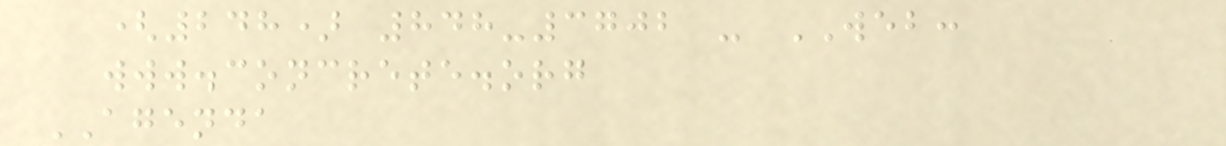(248) 848-3702 - WEB:
www.concrete.org
AGENDA
